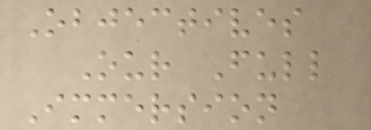Objectives
Our Full
Immersion
